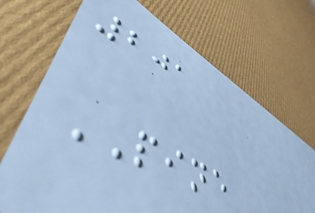201
PINE
